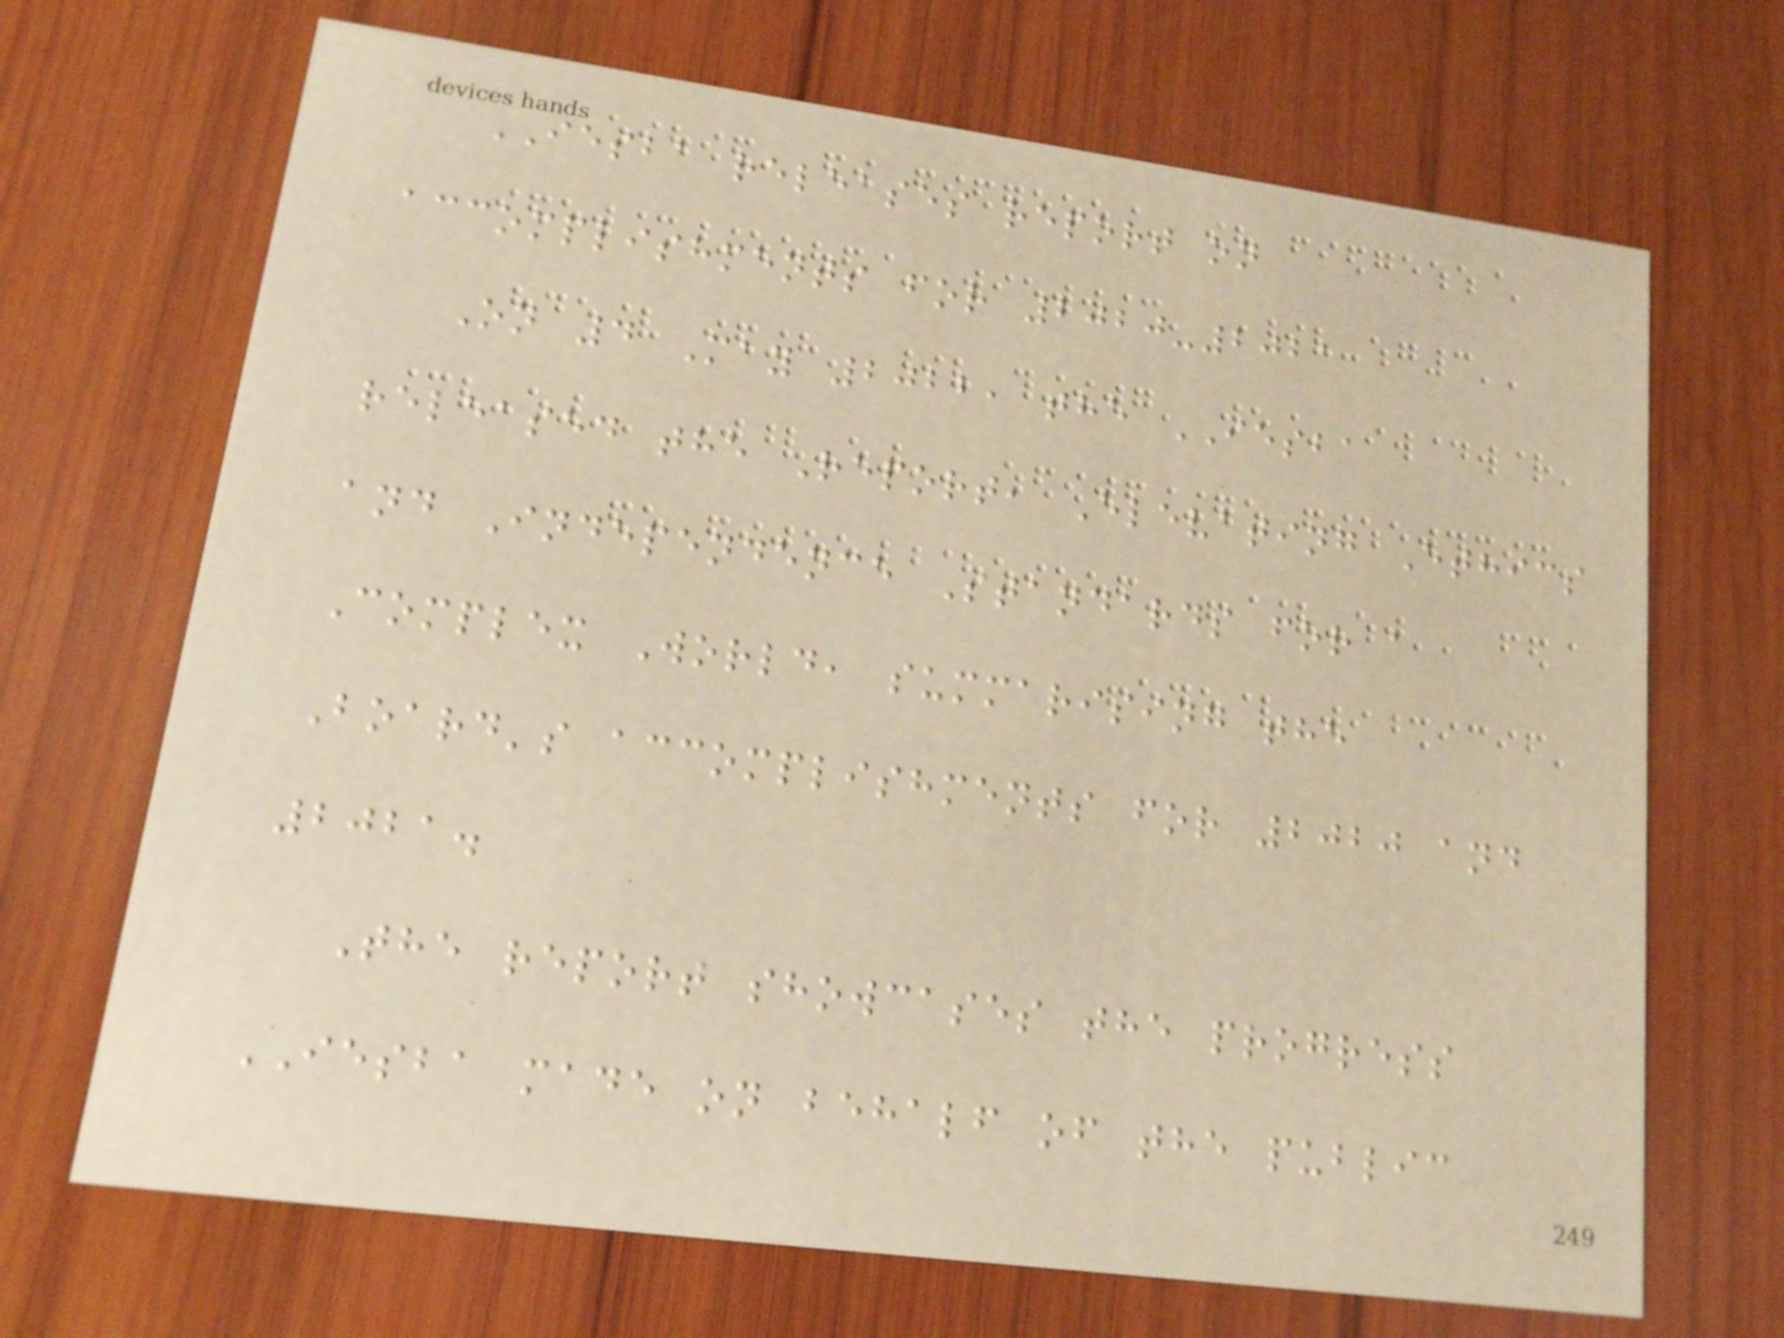IESBA releases report on
accomplishments for 2020-2021
On 4 May 2022, the IESBA
released the Report, Elevating Ethics
and Independence Standards for a
Complex World, summarising the
Board's accomplishments for 2020 and
2021.
The report showcases the progress
IESBA made on behalf of the public
